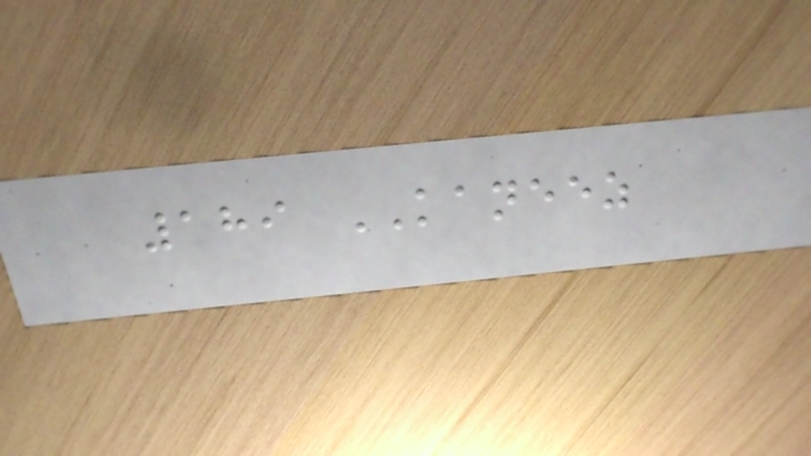189 KANEEZ
